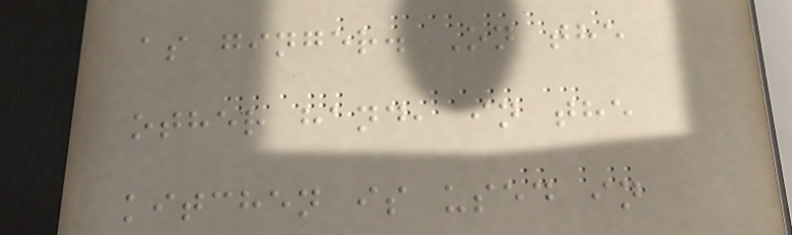as ginger. On the
other hand, in the
kitchen is used in
